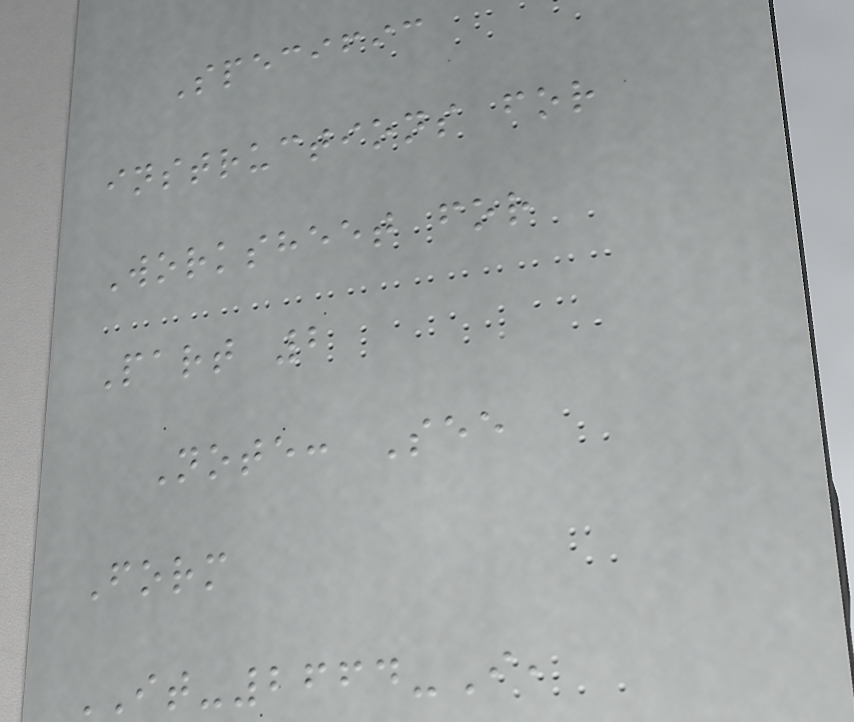Specific
instructions for
Worksheet for
Part 2
Note: See
Form
IT-2664-I,
